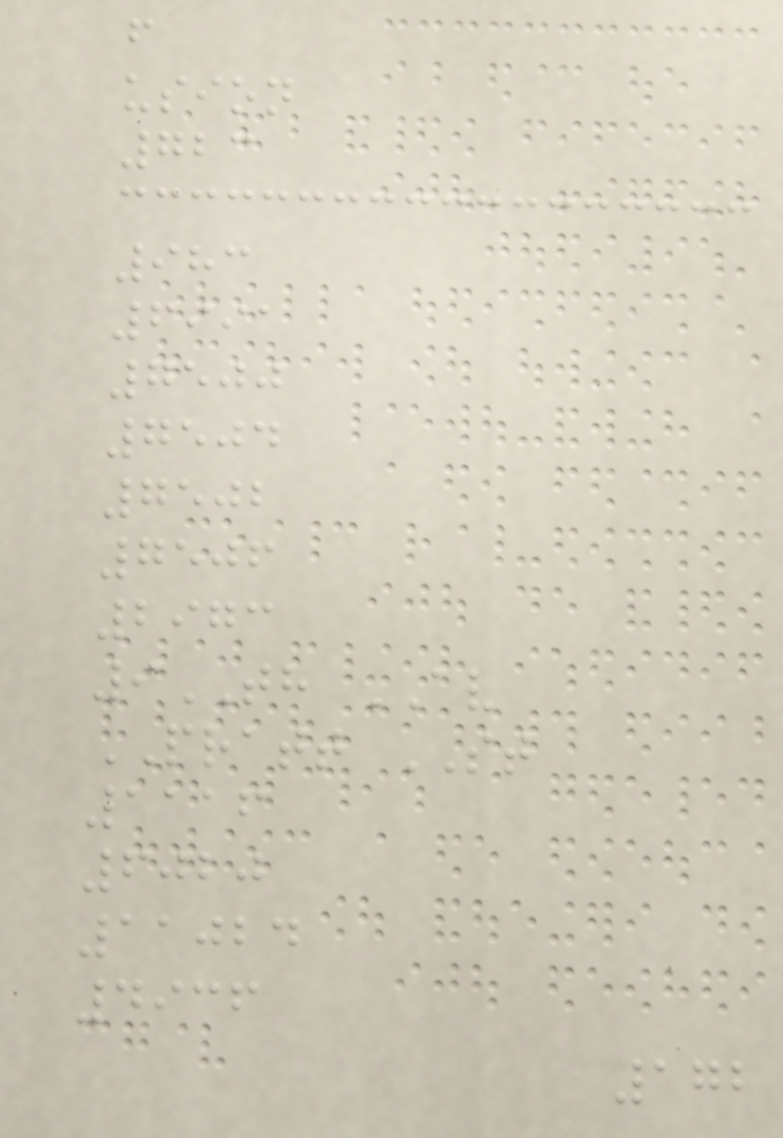f
usion
723
983
6991
7500
7504
7502
7506
2973
9TH AV
PRATT ST
1116
6020
11024
4936
172
